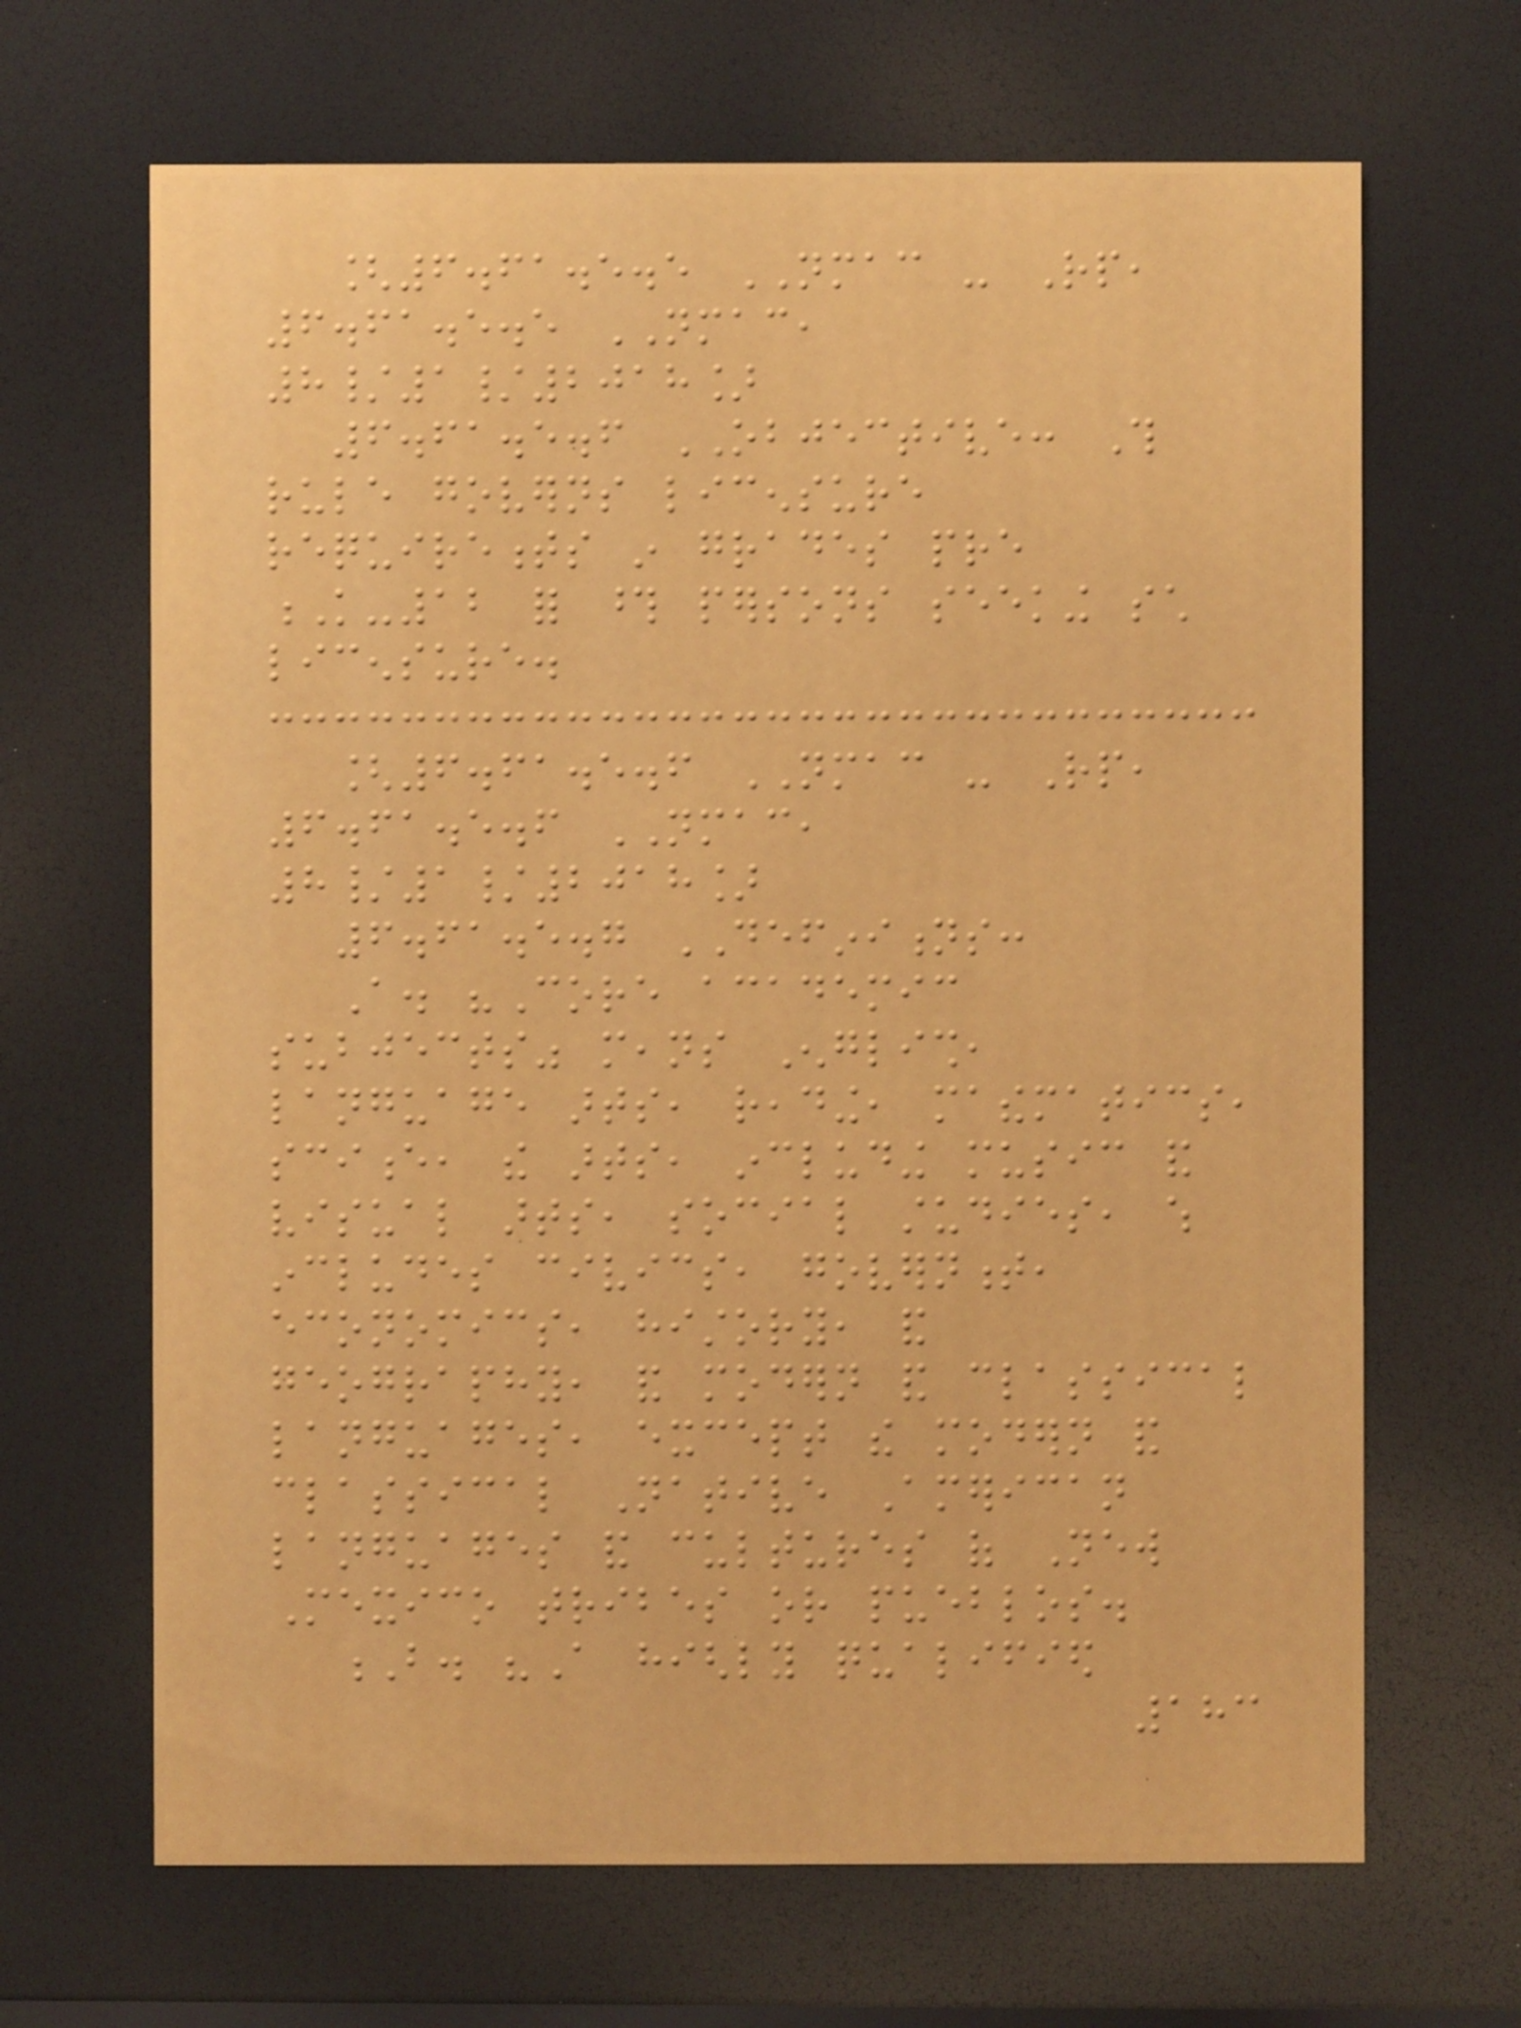[6.61.5.5 NMAC - Rp,
6.61.5.5 NMAC,
8/1/2018]
6.61.5.6 OBJECTIVE: This
rule governs licensure
requirements in grades pre
K-12 for those persons seeking such
licensure.
[6.61.5.6 NMAC - Rp,
6.61.5.6 NMAC,
8/1/2018]
6.61.5.7 DEFINITIONS:
A. "Core academic
subjects" means English,
language arts, reading, mathematics,
science, the arts, including music and
visual arts, social studies, which
includes civics, government,
economics, history, and
geography, and modern and classical
languages, except the modern and
classical Native American
languages and cultures of New
Mexico tribes or pueblos.
B. "A highly qualified
183
